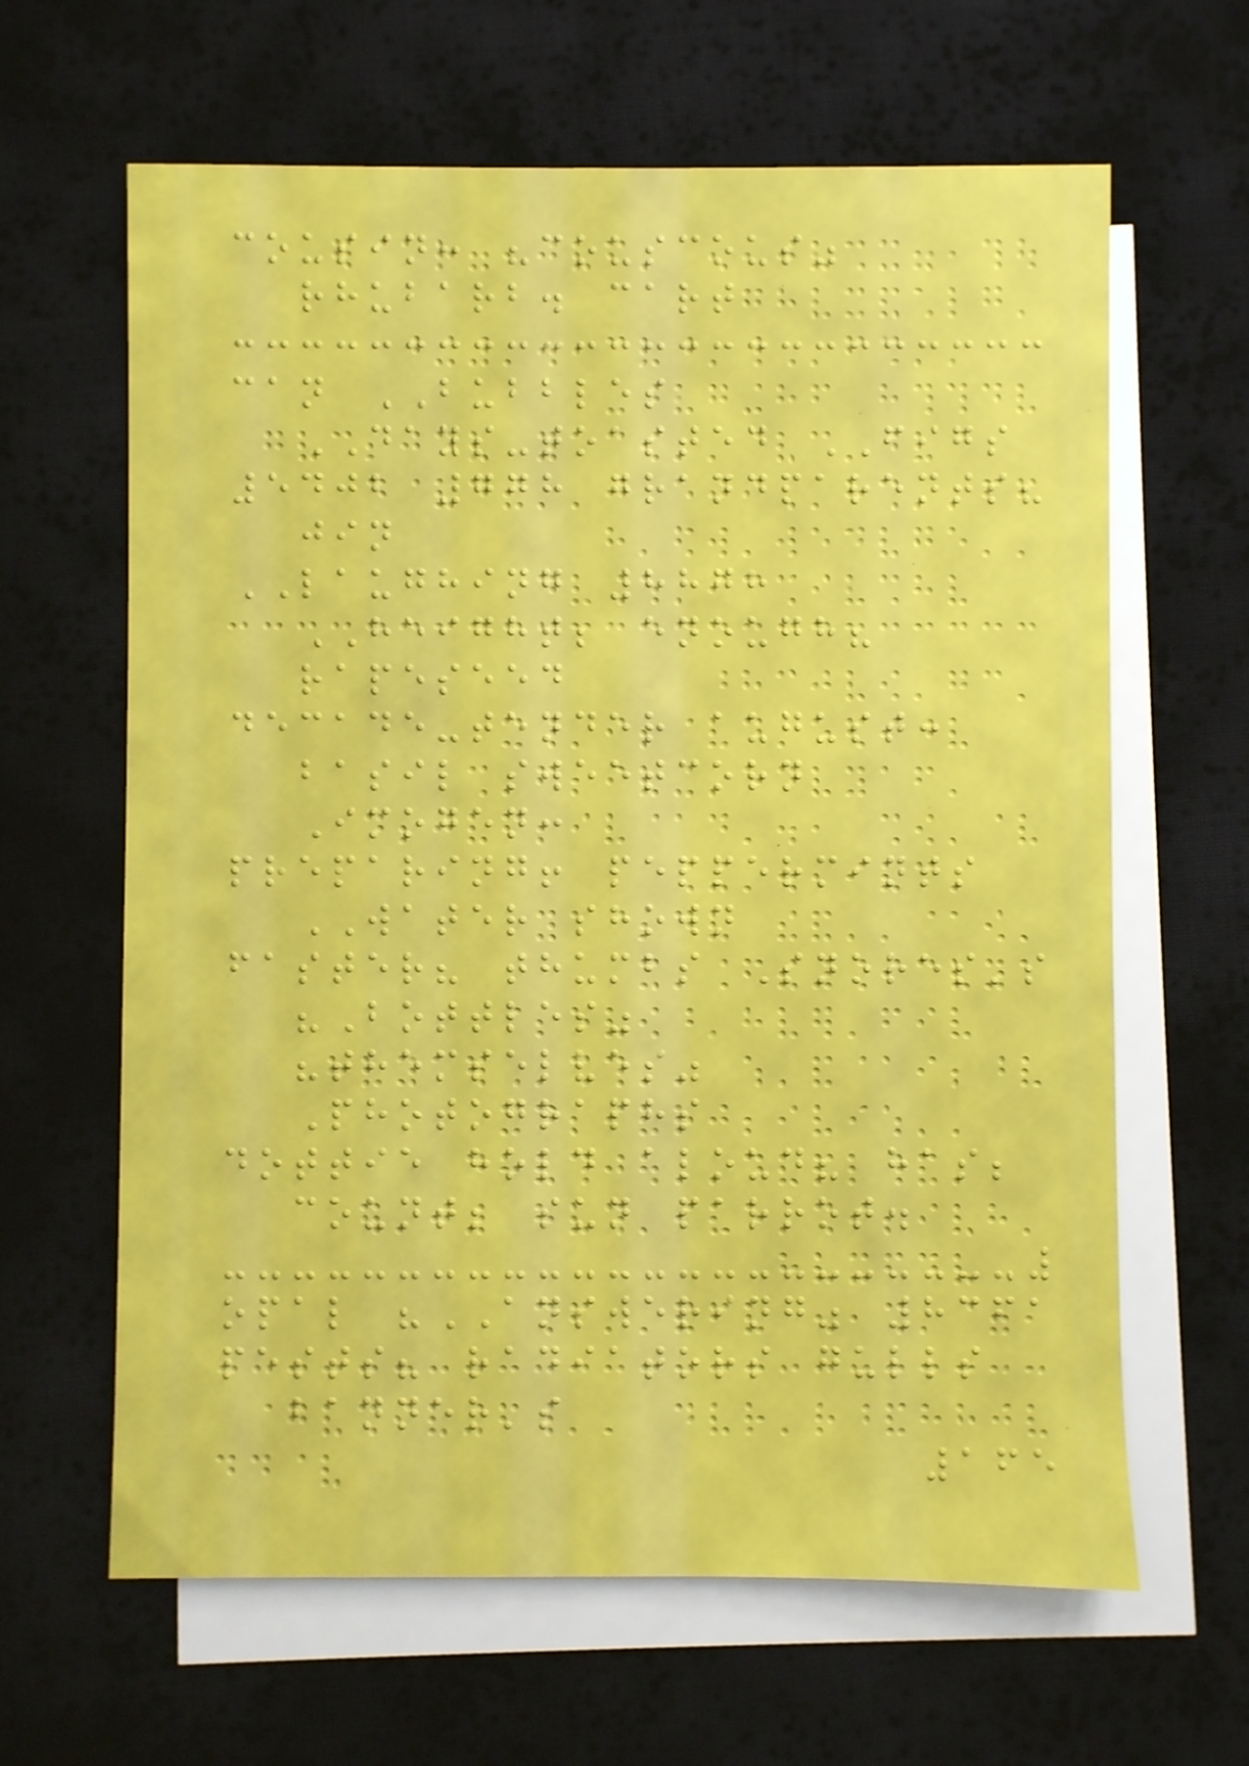cousin: "couscous"
rhubarb. cart
can BUBBLES
DAYS-toasted FIGS
5402 778 grandparents?
jin
LAUGHING 8878
HEIGHT; enough?
rapeseed
decade-tender august:
basil sweetcorn
Imogen:
preparing! peppermints
WATER shown
faster? thumbs Snores's
"Bottles"
"themselves"
Photographs
dottie hold aloud? has;
count; sun parrot.
opal "ANSWERING" 8361
pests? radiators gulls
banner's
165
